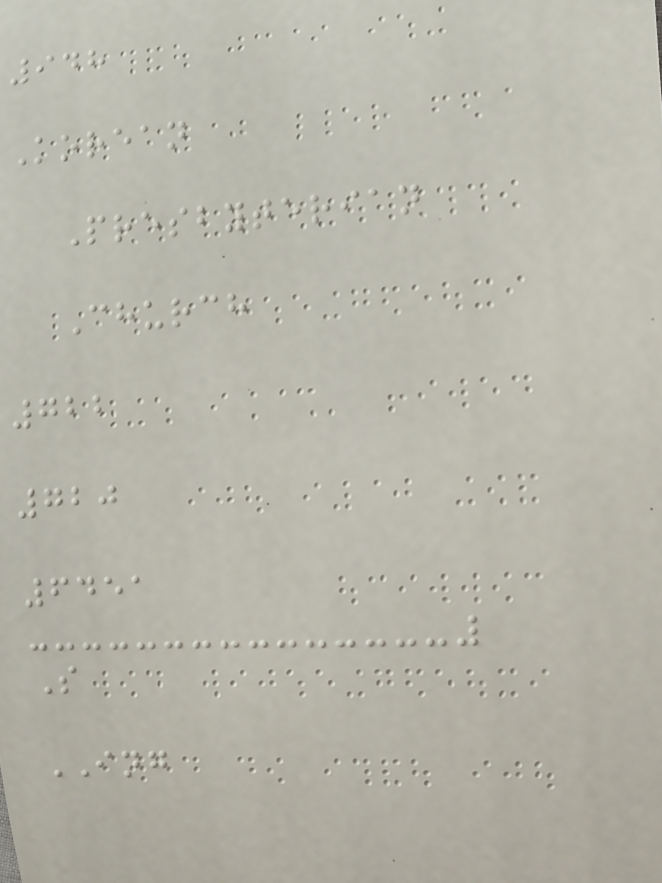948
Korean
Presbyterian
Church
722
720
6451
S
ING
